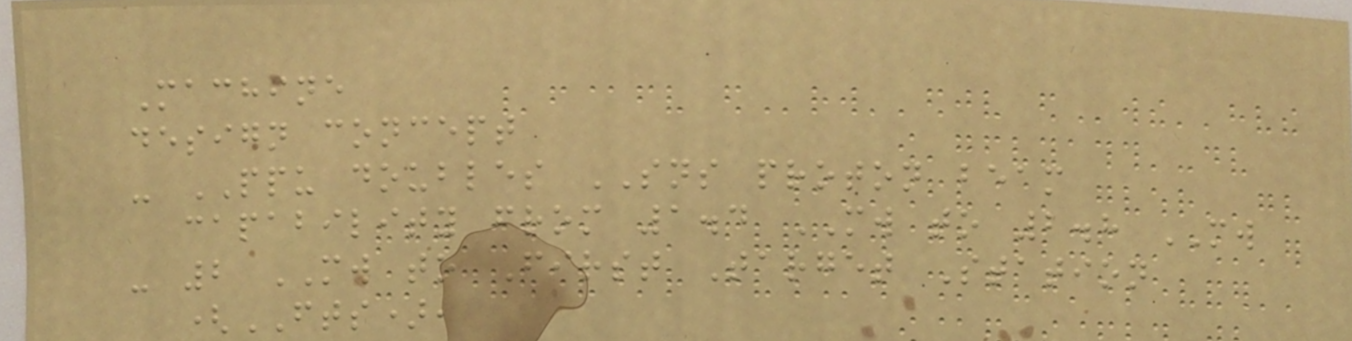Machine
design concept
- PPU doubles SNS proton beam
capability from 1.4 MW to 2.8 MW
- 2 MW to First Target Station
(FTS),
